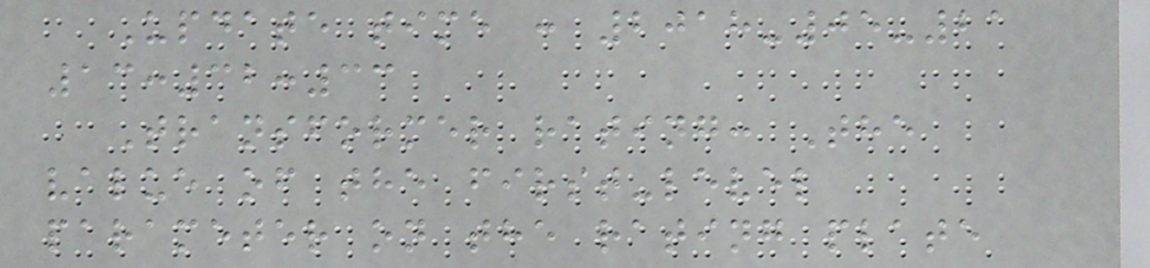Update time : 2018-05-21
13:32:33
Transformer rating: The
value of the first-level
parameter on the rating plate
